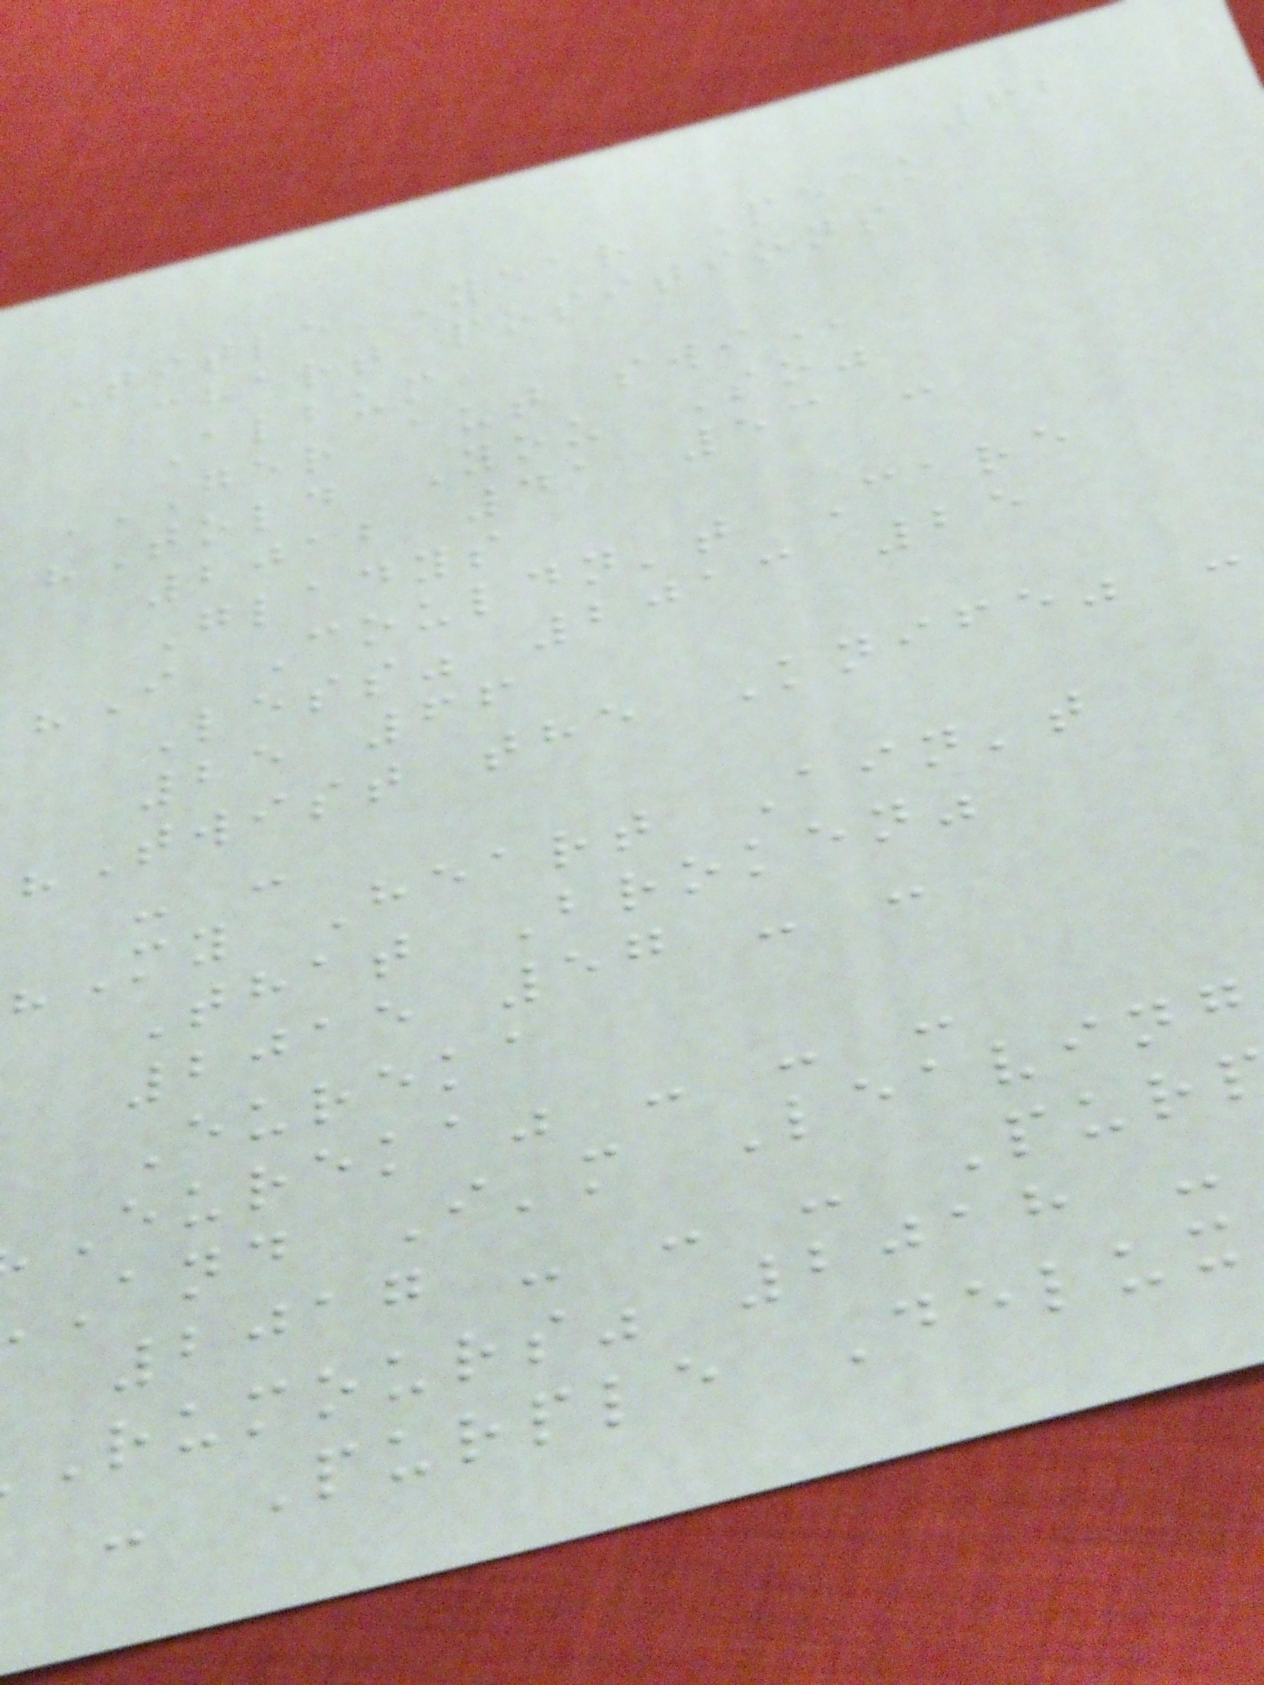62
Title Year Peak
chart positions
Album
GER AUT SWI
"Told You So"
2012 41 53 -
Gladys
"I Couldn't Care
Less" 2013 25
25 66
"Twist the Knife" -
- -
"My Heart Ain't
That Broken"
2015 57 - -
Eureka
Eureka" - - -
And I'm Leaving
2017 - - - Pur
Rumours" 2018 -
- Purple Delux
